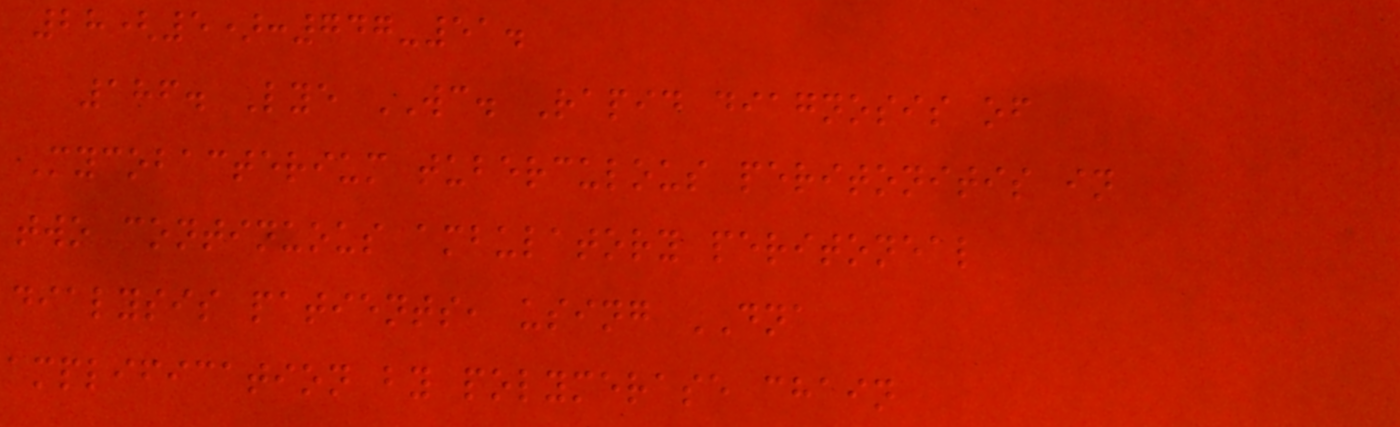28(5):747-51.
186. Lye WC. Rapid diagnosis of
Mycobacterium tuberculous peritonitis in
two continuous ambulatory peritoneal
dialysis patients, using DNA
amplification by polymerase chain
